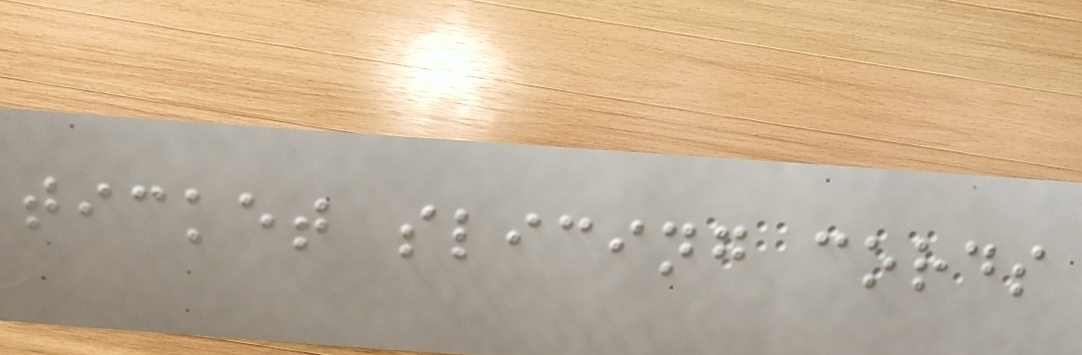ticket slicing cords
